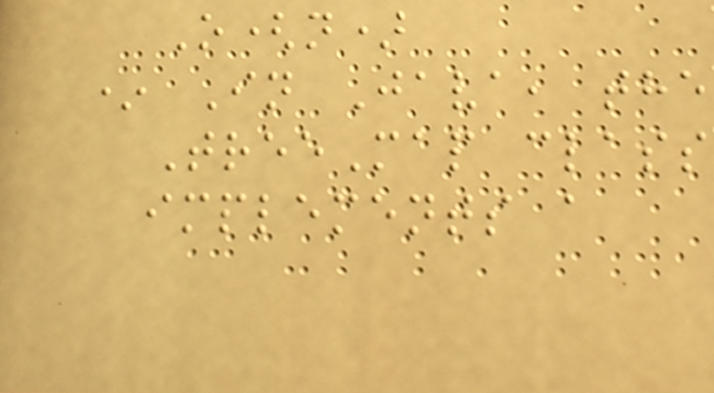O(n)
* In Java, the
TreeMap class
implements a
